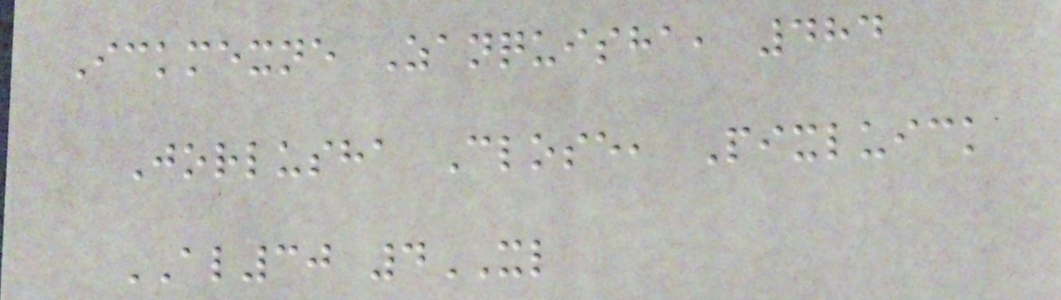Ickmexne Zanquisha, 484
Jorlusha Close, Pixluick
AL30 4XL
